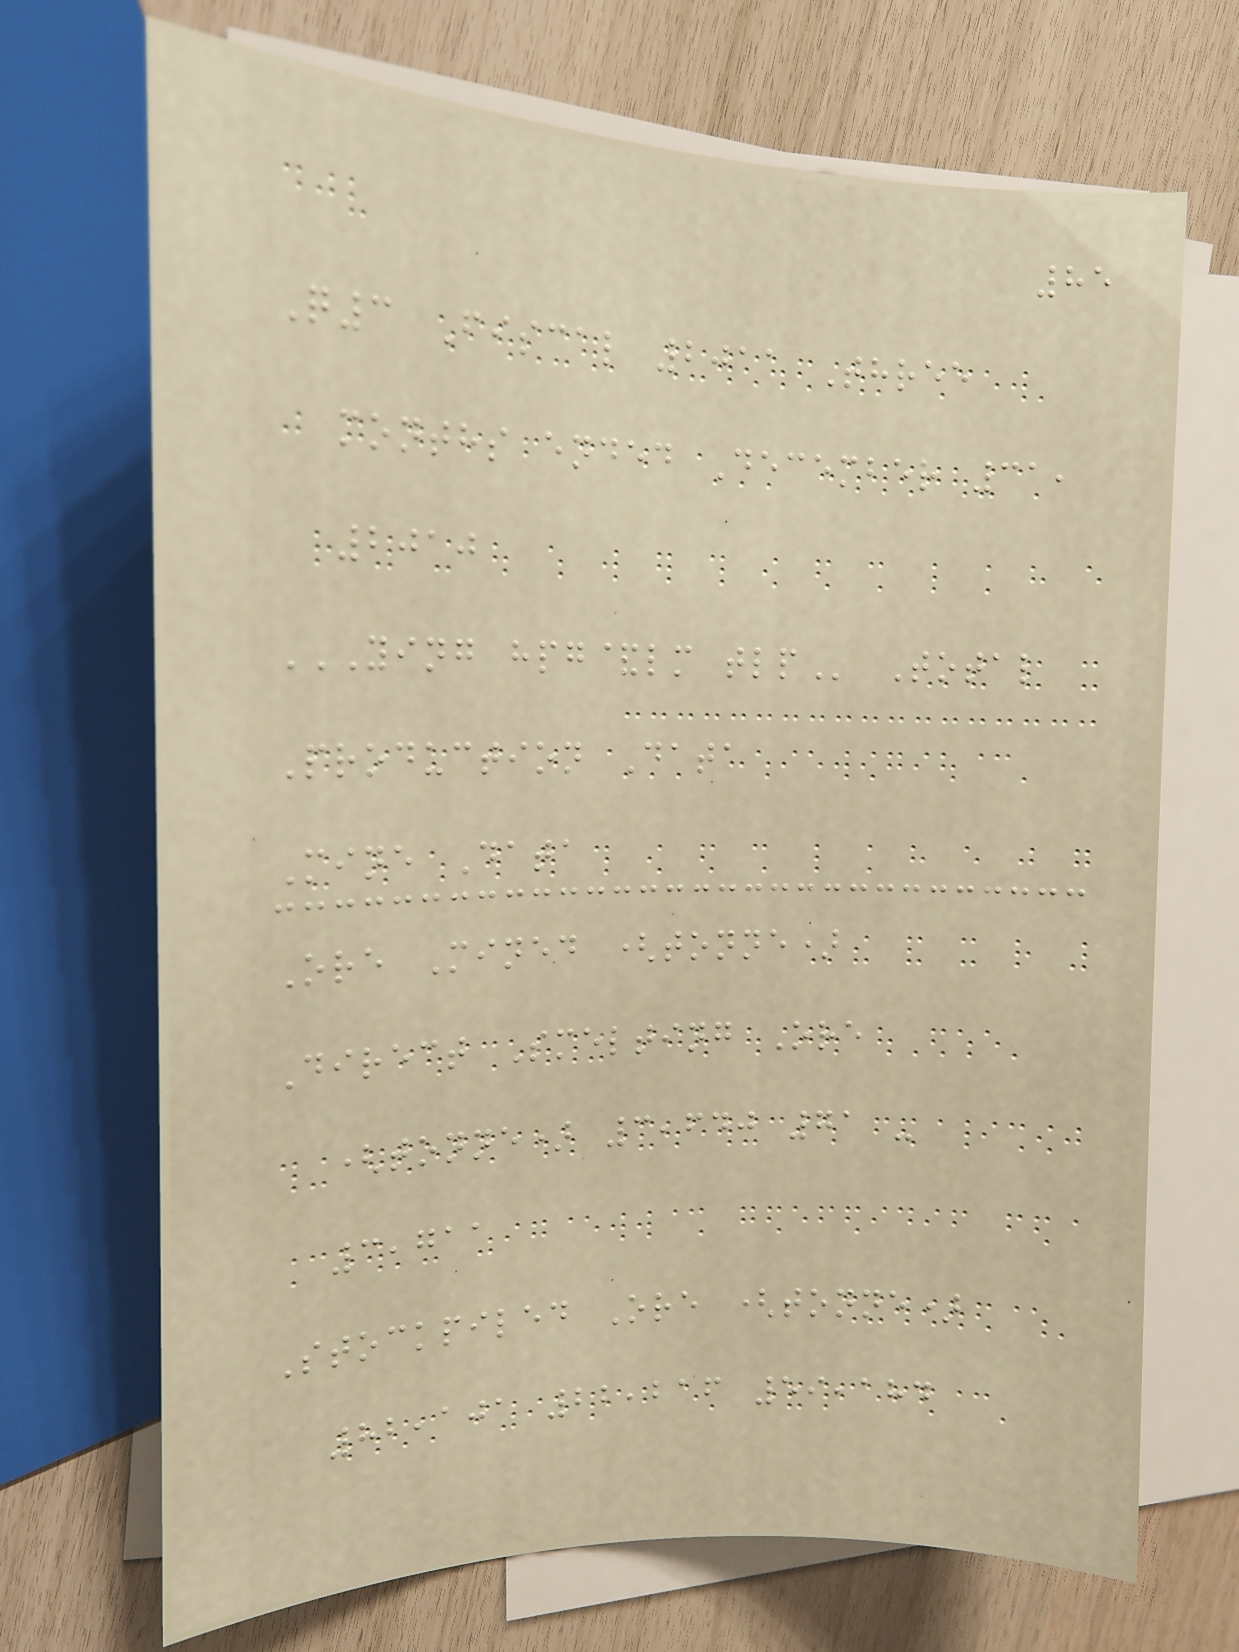85
Q3 Fiscal 2011 Three
months ended December 31,
2010
YING HPG&LM TLP Total
Production Data
Mine Data
Ore Mined (tonne)
Direct Smelting Ore
(tonne) 3,640 71 -
3,711
Stockpiled Ore (tonne)
82,101 22,216 59,184
